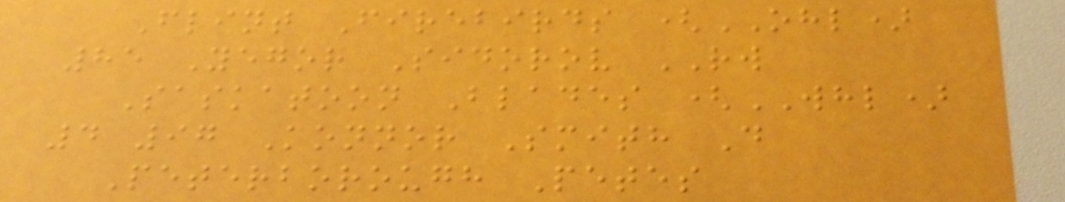Flint Firebirds (OHL)
85 Yegor Sidorov RW
Saskatoon Blades (WHL)
4 97 Konnor Smith D
Peterborough Petes
